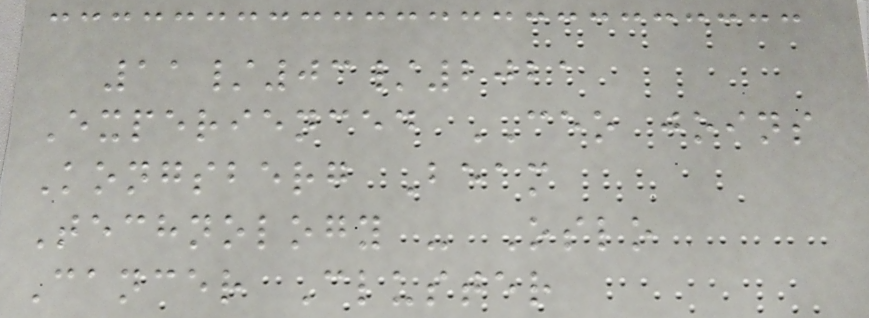11/03/2021
Experienced CEO joins
Kongsberg Beam
Technology - Oslo
Cancer Cluster
